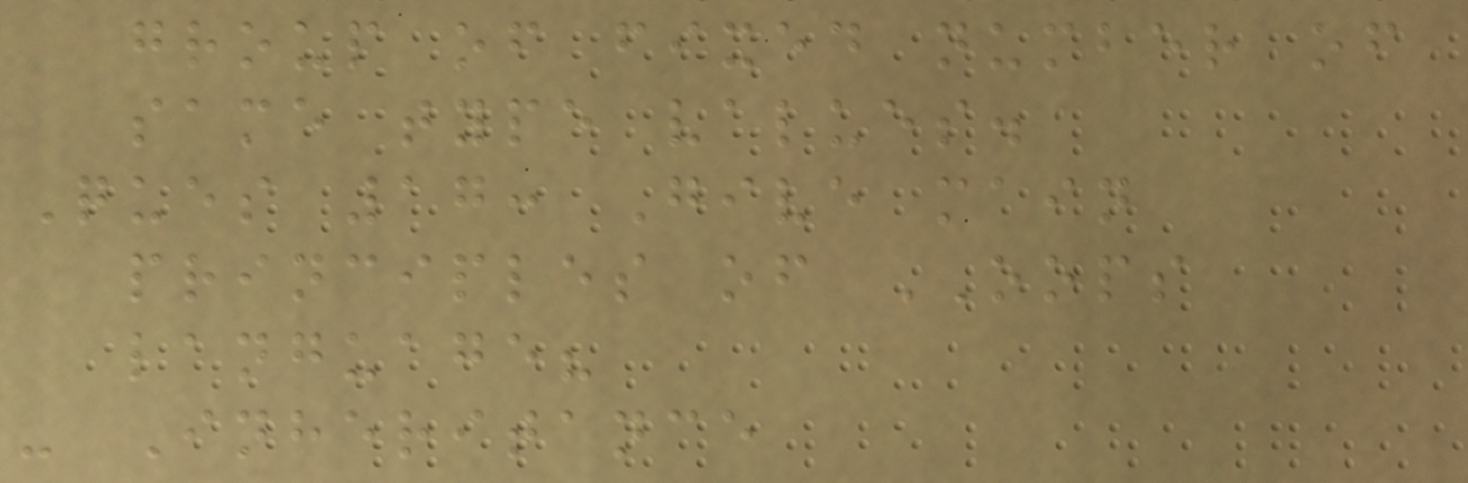group of fixed number of
same type values.
Ques 17: Give main
principles of OOPS
language?
- Inheritance
